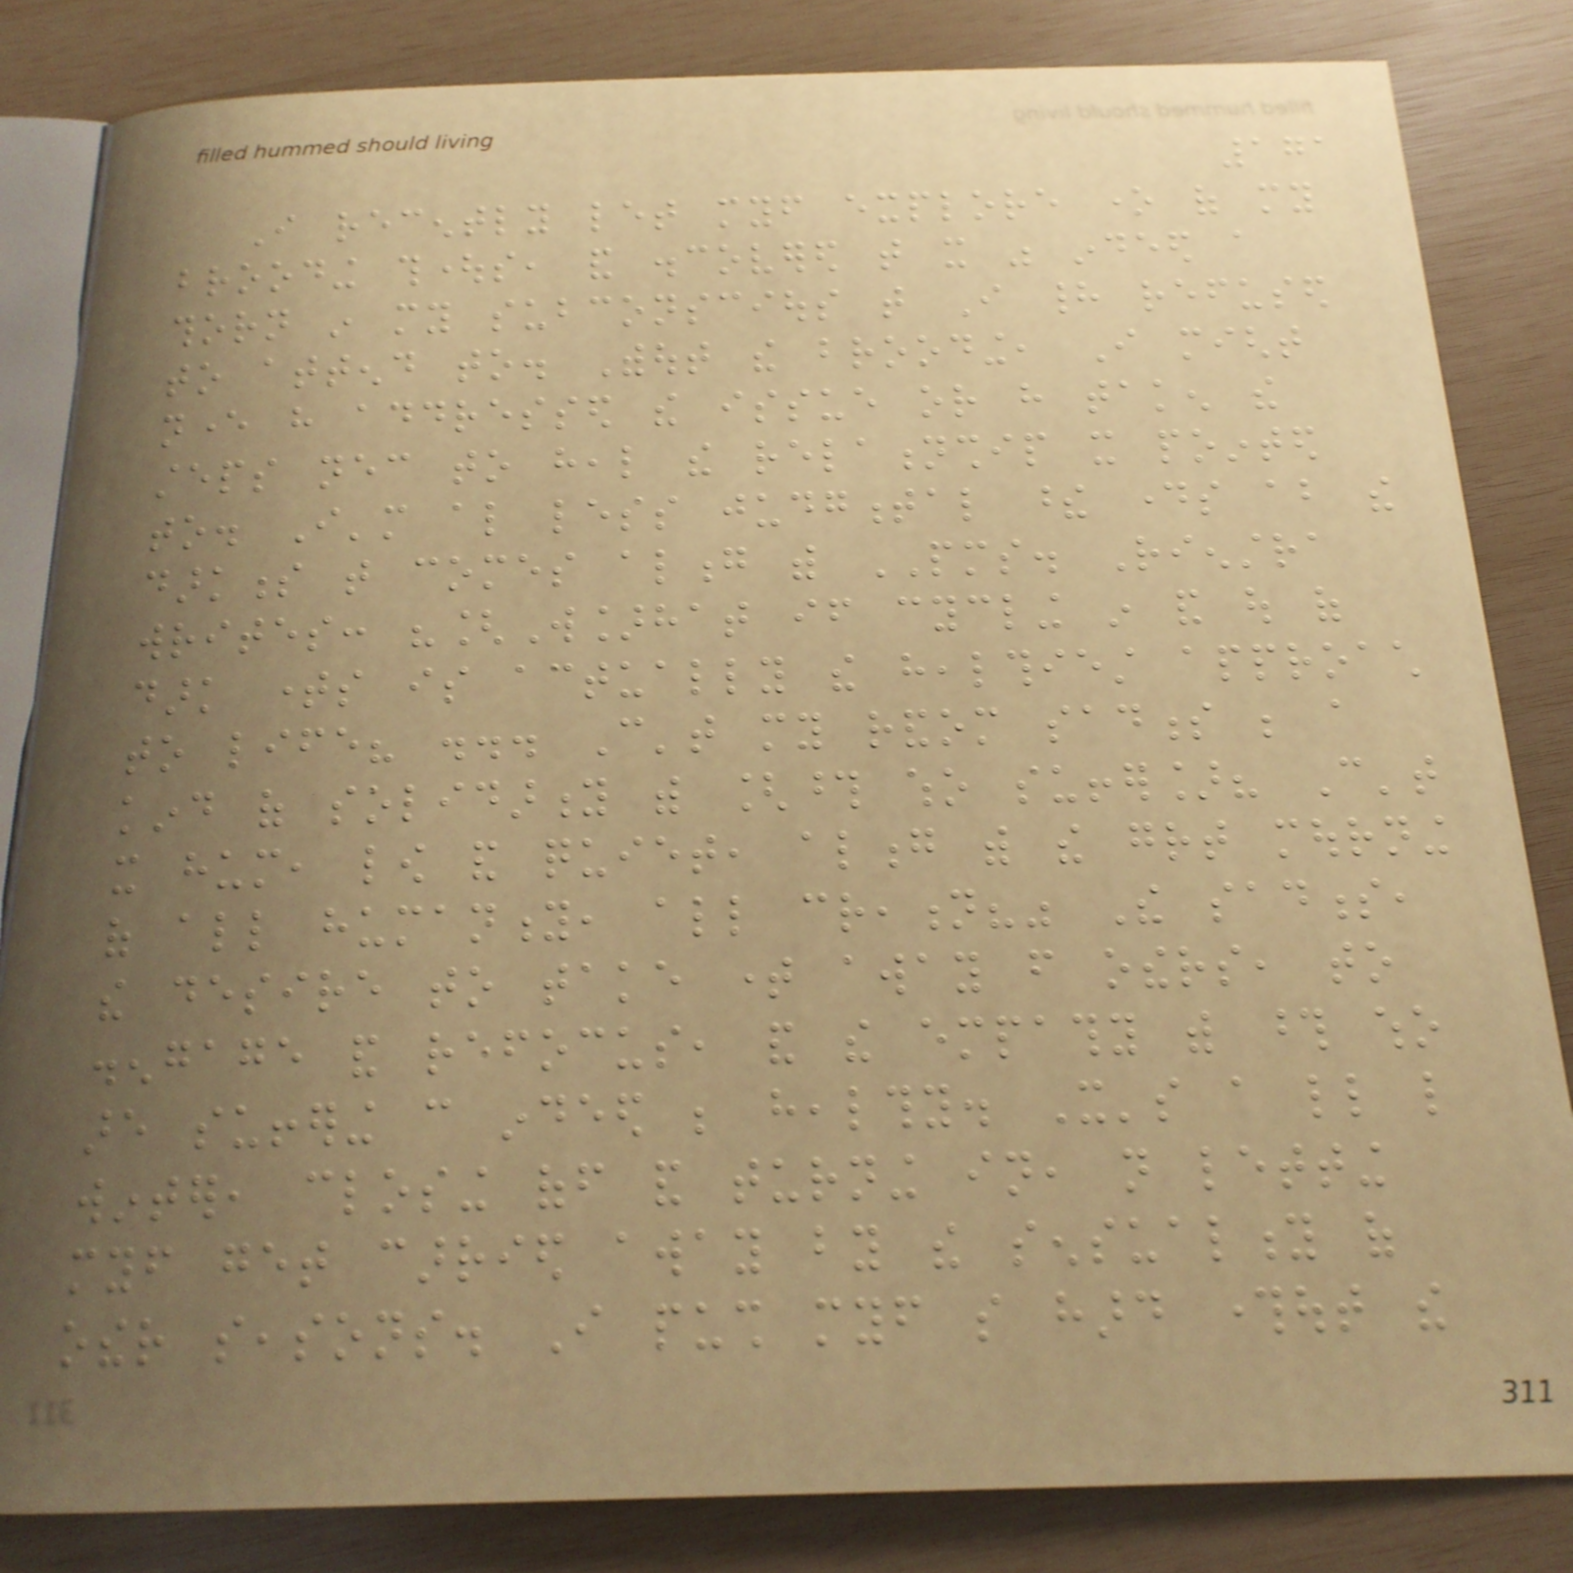171
I recently let myself explore one of my
brooding thoughts, and discovered that it was indeed a
thorn in my subconscious that I had refused
to attend to. Without the brooding, I might
never have addressed the issue or have taken the
steps necessary to heal the relationship it pointed
to. I'm also less judgmental these days about the
darkness that comes along with PMS. Rienstra
writes: "[W]hat if cycling in and out of
dark times is actually the healthiest approach
to life? ... Can't my random sadness be a
kind of solidarity with [those who suffer]? Can't
it hum, low and quiet, along with the great mourning
of all humanity, all creation?" The sadness,
the desire to take time away from others, to
disengage and refocus, and the empathy with those who
are suffering can indeed be healthy. It's a little like
winter, closing off and turning in, not letting
myself get carried away by the sensuality of
other seasons. I push myself so hard throughout the
